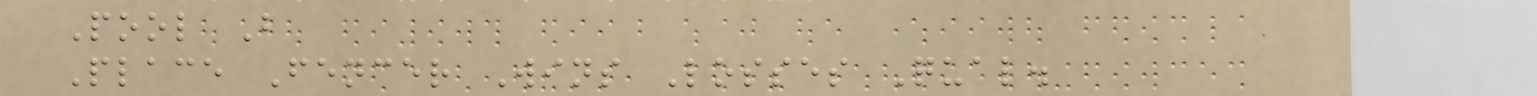Pool B
Place Fencer Wins Losses Qual.
